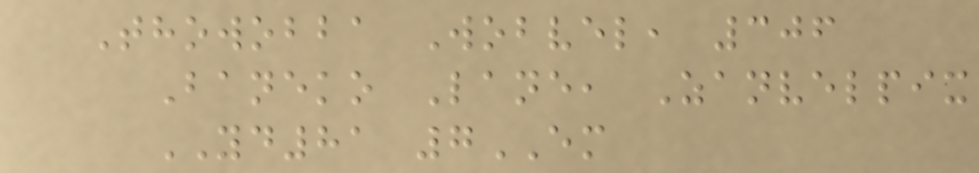Thowobba Wobvel, 306
Baneko Lane, Zanvelpix
YD81 7EM
